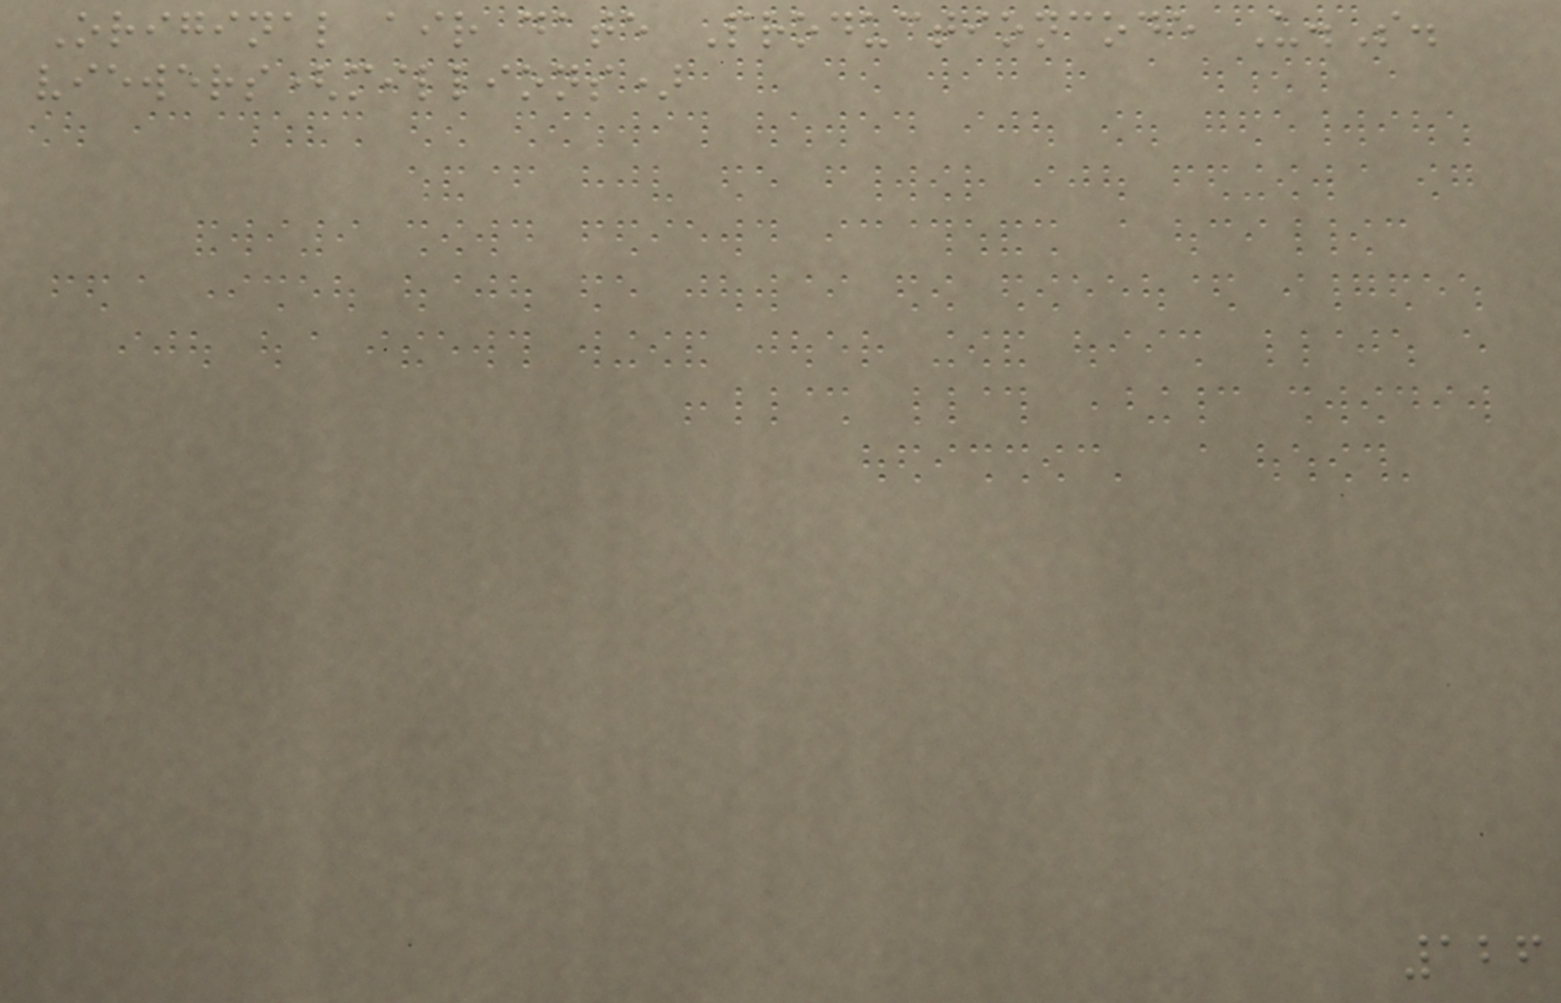Original air date Productioncode U.S.
viewers(millions)
126
